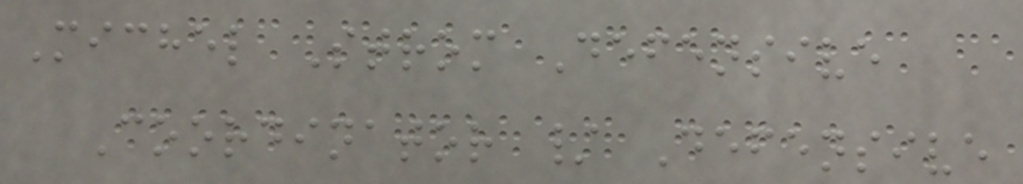Michel Strom Defensive
Coordinator / Defensive
